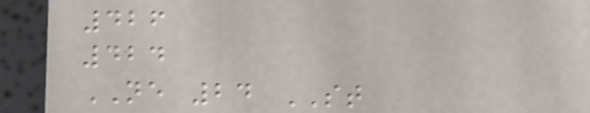426
424
NE 24 ST
